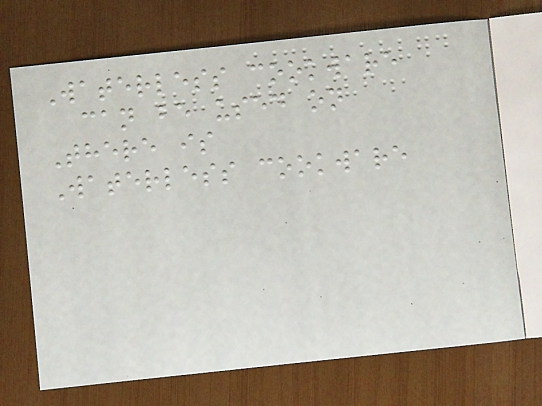Waterless cookware
can be used on
There is
Waterless cookware
